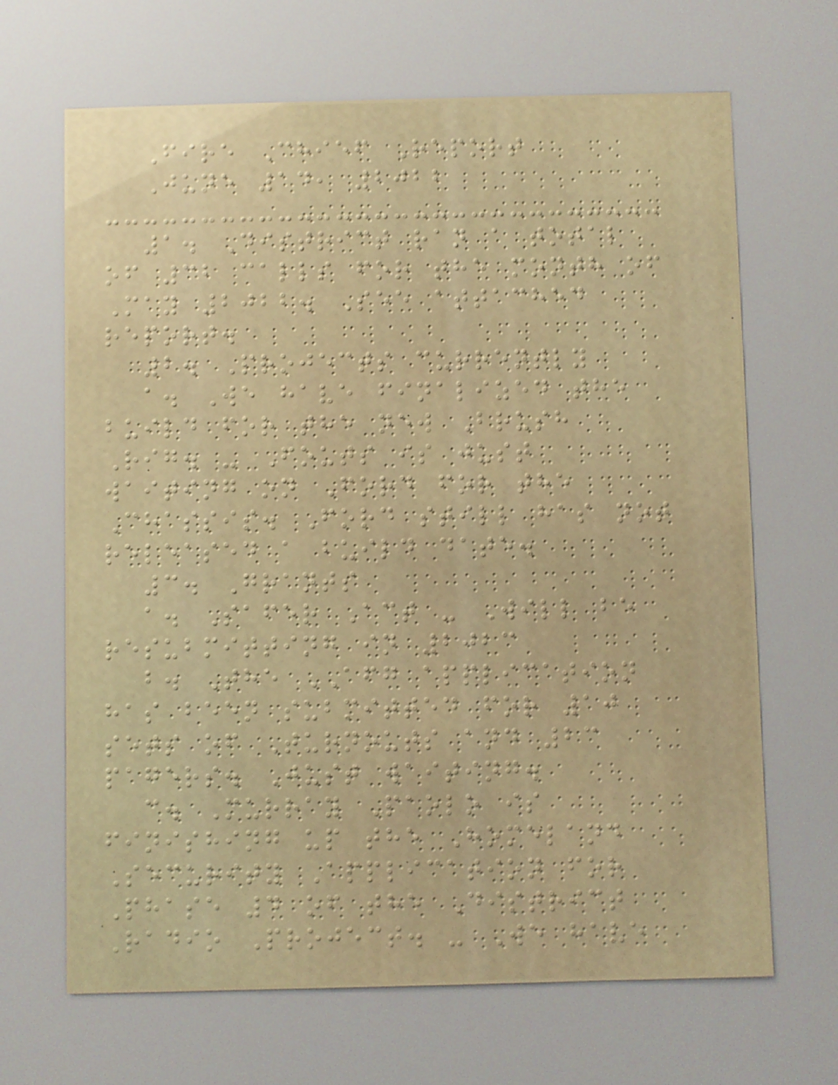Fire Chief Report
June 14, 2022
1. District ran a total
of 32 calls for the month of
May 2022. See attached
report.
2. Projects currently
a. We have finalized the
build for the new Brush
Rig. - Fouts is just
waiting on Ford for the
Chassis. Ford still has not
released a build date.
3. Grants
a. Safer Act - Will be
resubmitting in 2023
b. The AFG application
has been submitted for 10
sets of Turnouts and 23
pagers. Just waiting.
c. Murray Paolo is
finishing up the Homeland
Security Application for
Phase 4 of the District
Radio Project. - We have
